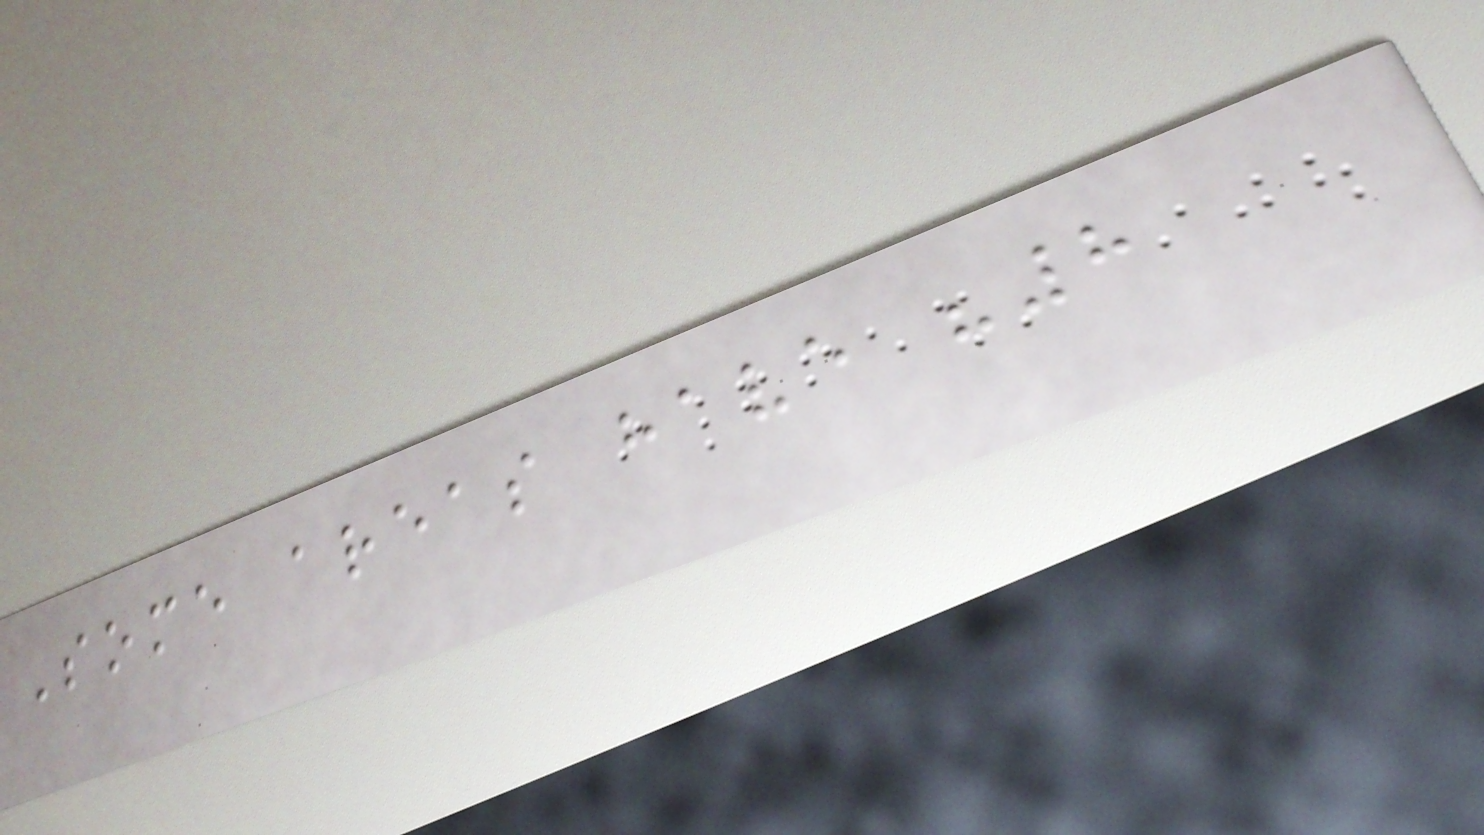Some areas have "8
